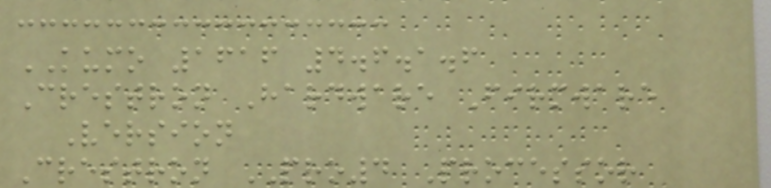KUMO 1616 4.6.1.6
Crestron Hardware Firmware
Version
Crestron PRO4 Processor
